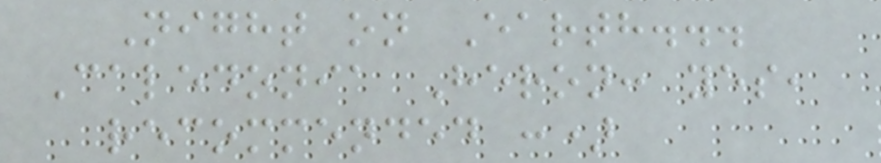Night on Earth...
Caledonia Heron: yes,
recommended :)
